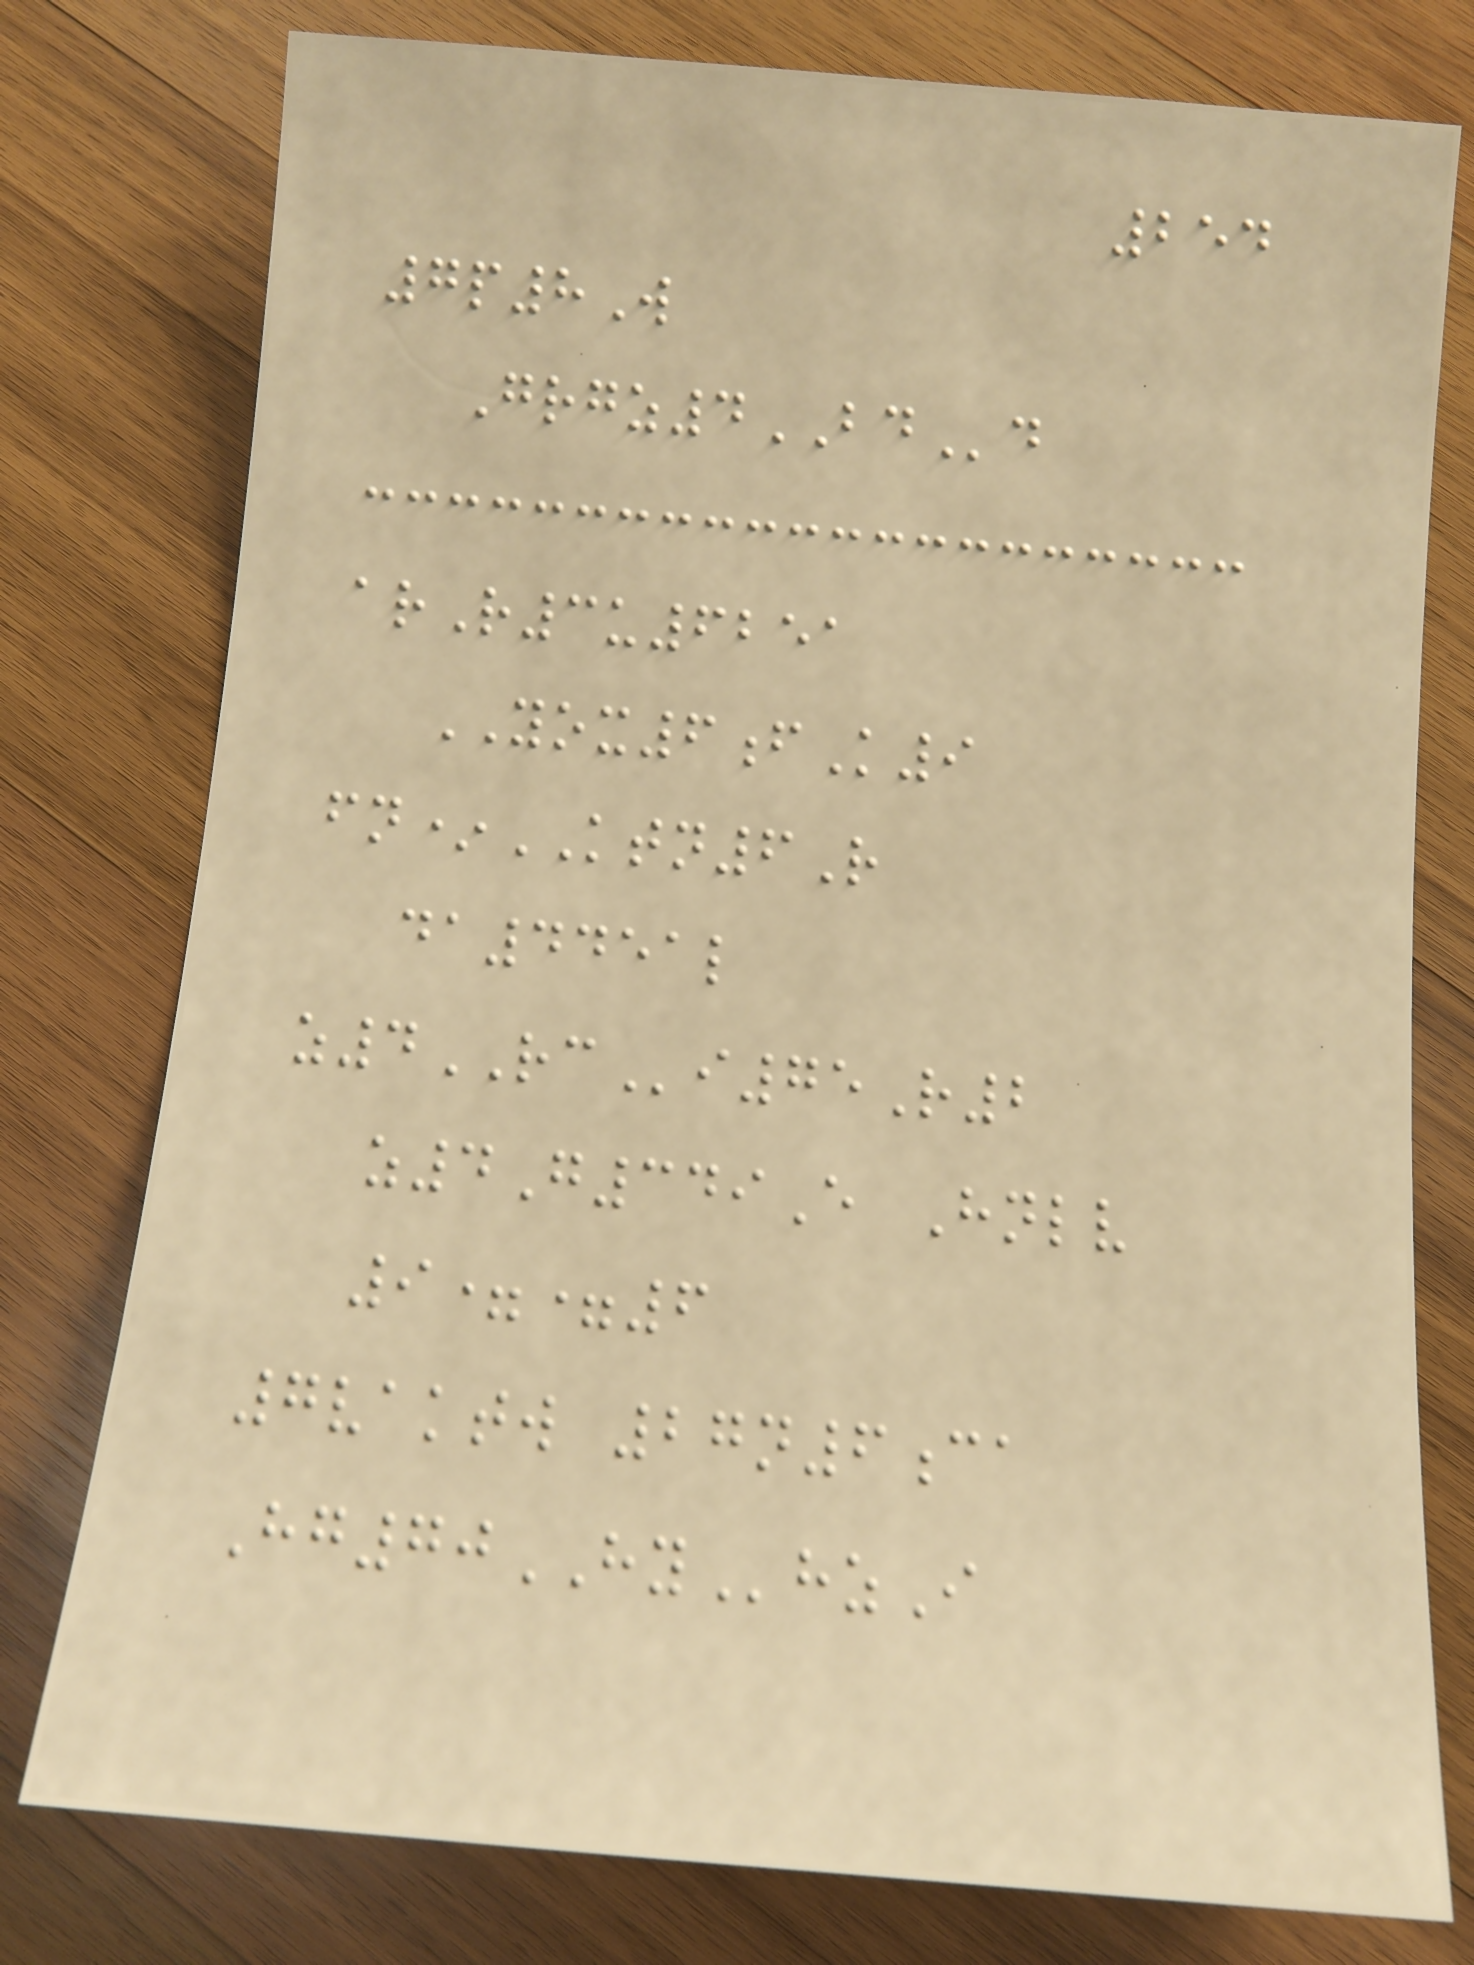254
7p8W
Grgz4BDd
arR3u6251
YOX6fK9
fn*KTN6R
da4451l
z4RCi75R2
z4G349E Hnlv
9==6
7vaktw 27n6ca
Hg70HYhzI
